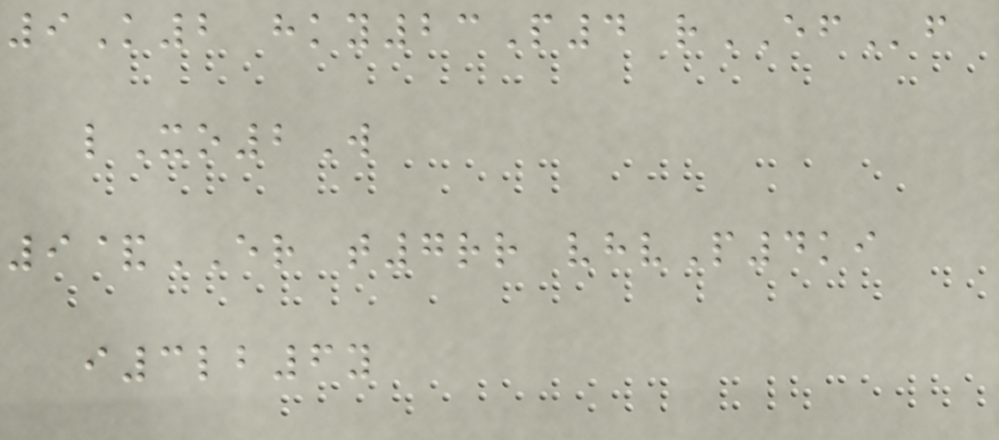9K2 hky23P4 rEFf
lXo2W
9&ER t7rr vhvP4ki
i3lb6y
